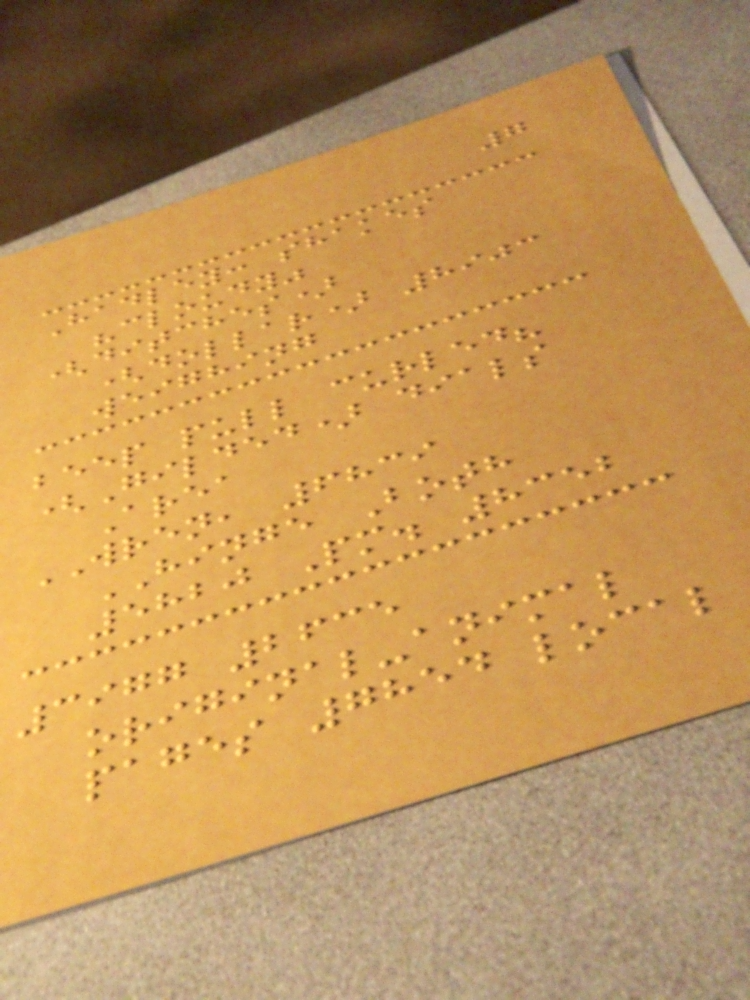7
Hadley: shakes
"cloudy"
(ditches)
(dollar) 8903
weighing
beep pull curled?
(Gilded) dials
Area
WREN, 6839
HINGE Both
5820 Pm. 8352
3977 2635
original-animal
pages 7854 local
